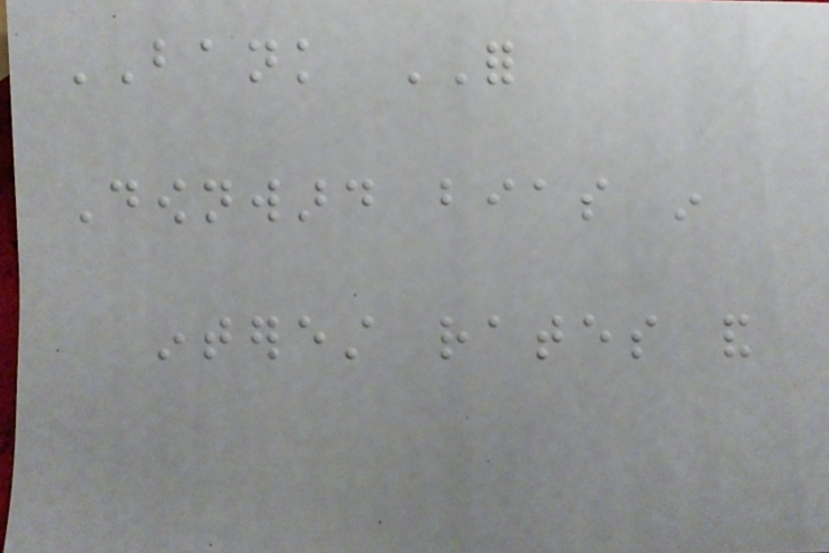BANK FOR
Downward bias in
interest rates and
